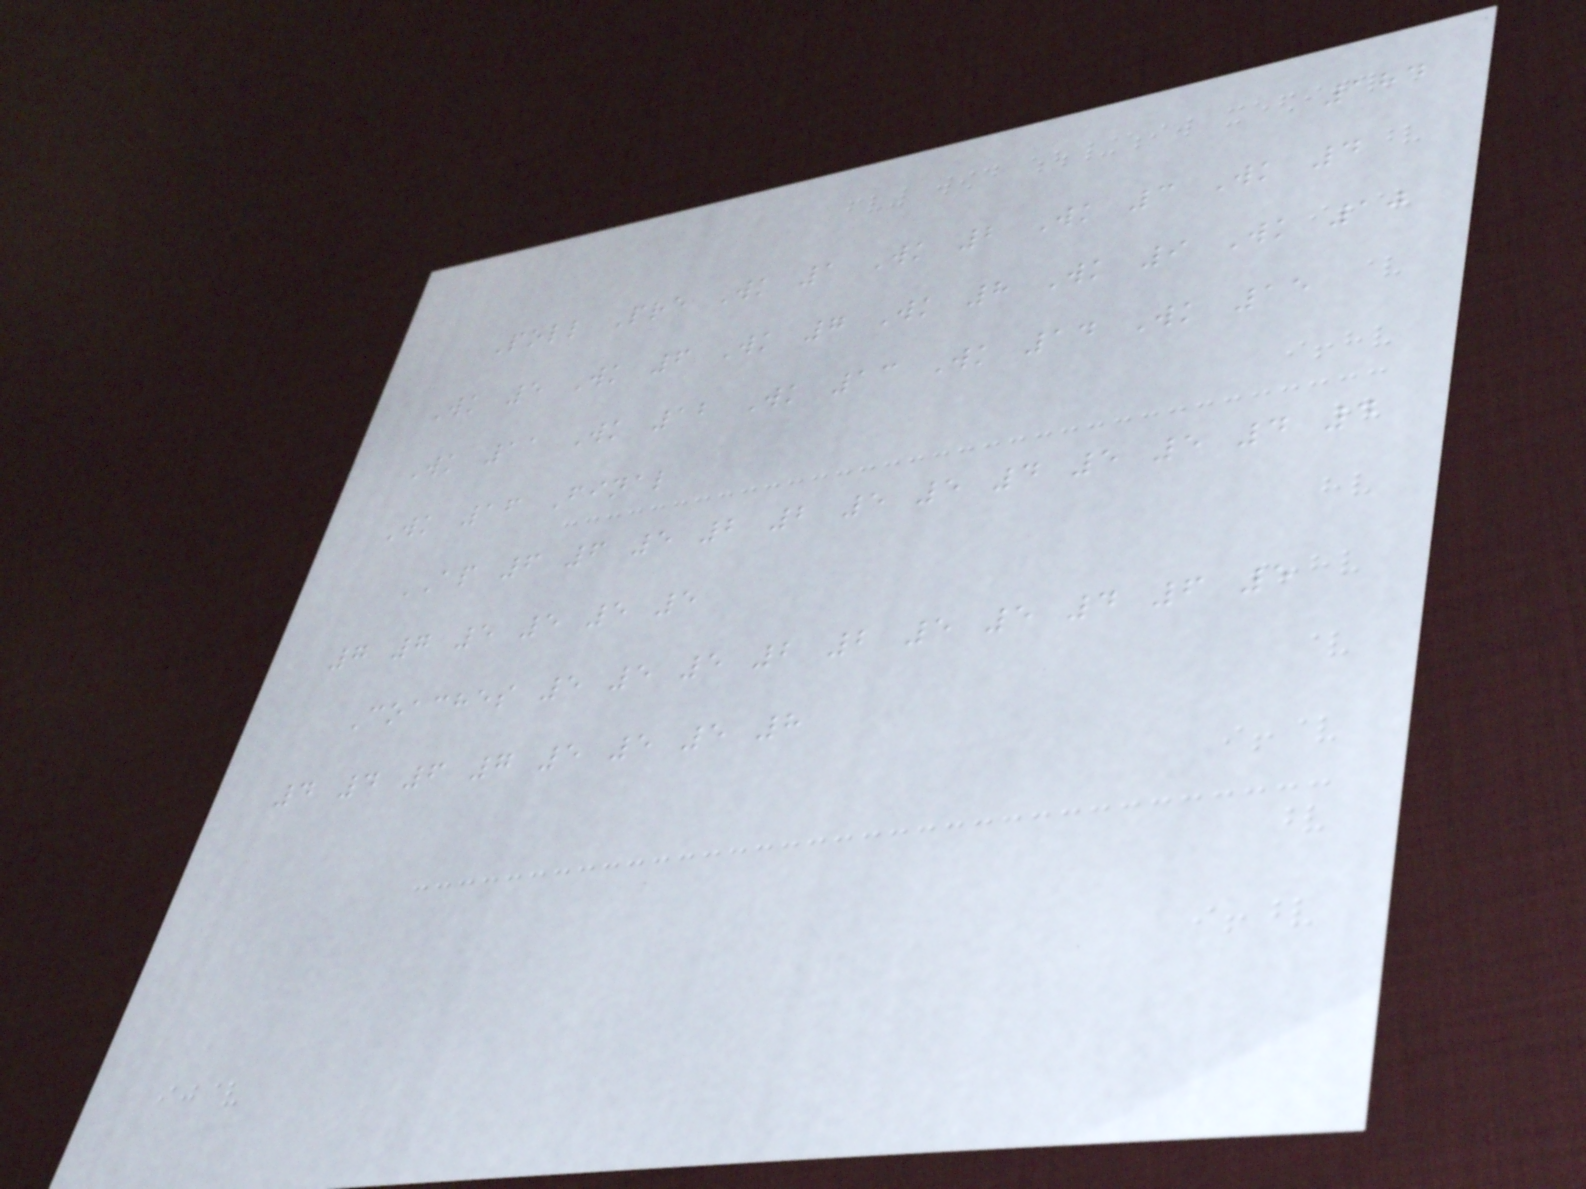184
Poll Pre Wk 1 Wk 2 Wk 3 Wk 4
Wk 5 Wk 6 Wk 7 Wk 8 Wk 9 Wk 10
Wk 11 Wk 12 Wk 13 Wk 14 Wk 15
Wk 16 Final
AP 6 6 5 2 2 5 5 4 5 5 4 4
7 7 5 5 5 5
Coaches 5 5 5 2 2 5 5 4 6 5
4 4 6 7 5 5 5 8
